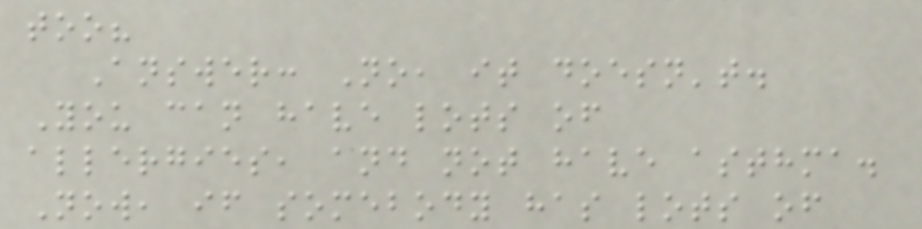too?
Answer: No, it doesn't.
You can have lots of
allergies, and not have asthma.
Now, if somebody has lots of
